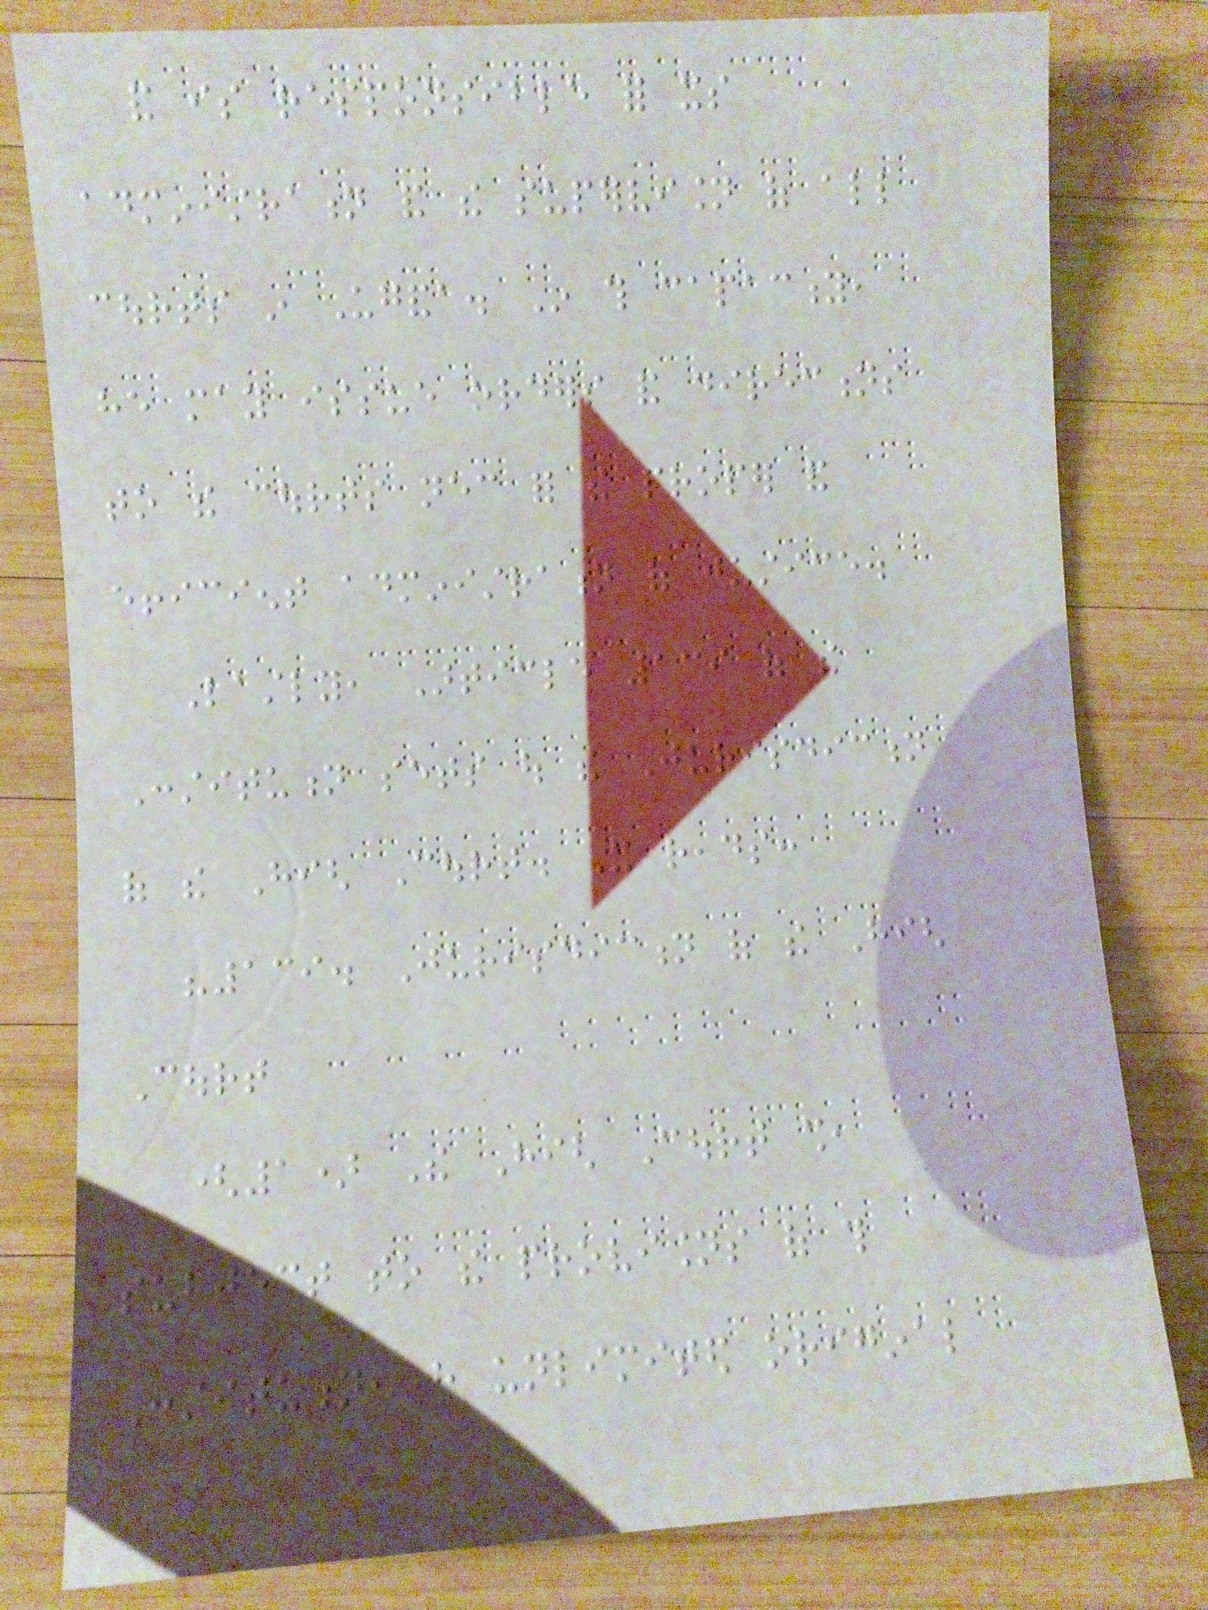and is responsible for its
administration and the supervision of all
courts in Uganda. In this capacity,
he may issue orders and directions
to the courts necessary for the proper and
efficient administration of justice.
Lastly, Article 139 of the
Constitution sets out the Jurisdiction
of the High Court. It reads:
"139. Jurisdiction of the High
Court
(1) The High Court shall,
subject to the provisions of this
Constitution, have unlimited original
